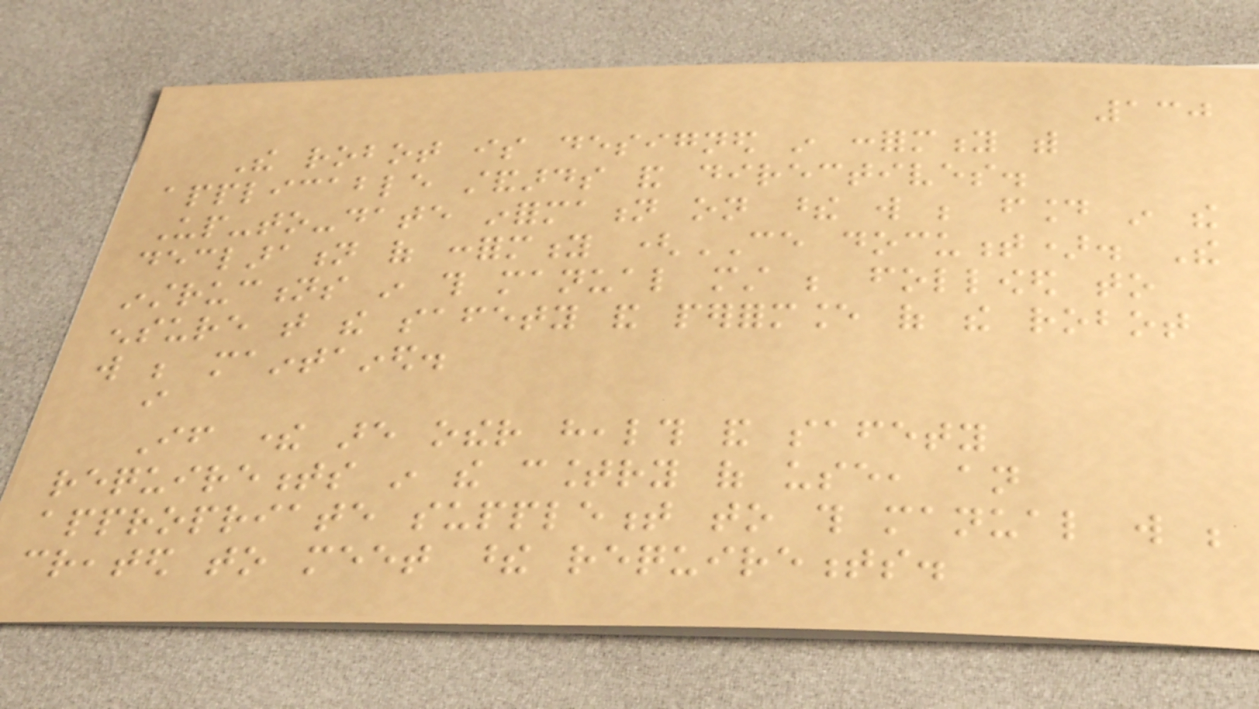130
The robot is designed in conformity with
applicable standards and directives.
Up-to-date information on these will be found in the
declaration of conformity (CE document). The
instructions in this manual must be followed to
ensure that the safety and performance of the robot
will be maintained.
i
If there are other health and safety
requirements in the country of use, an
appropriate supplement to this manual will be
created to meet these requirements.
